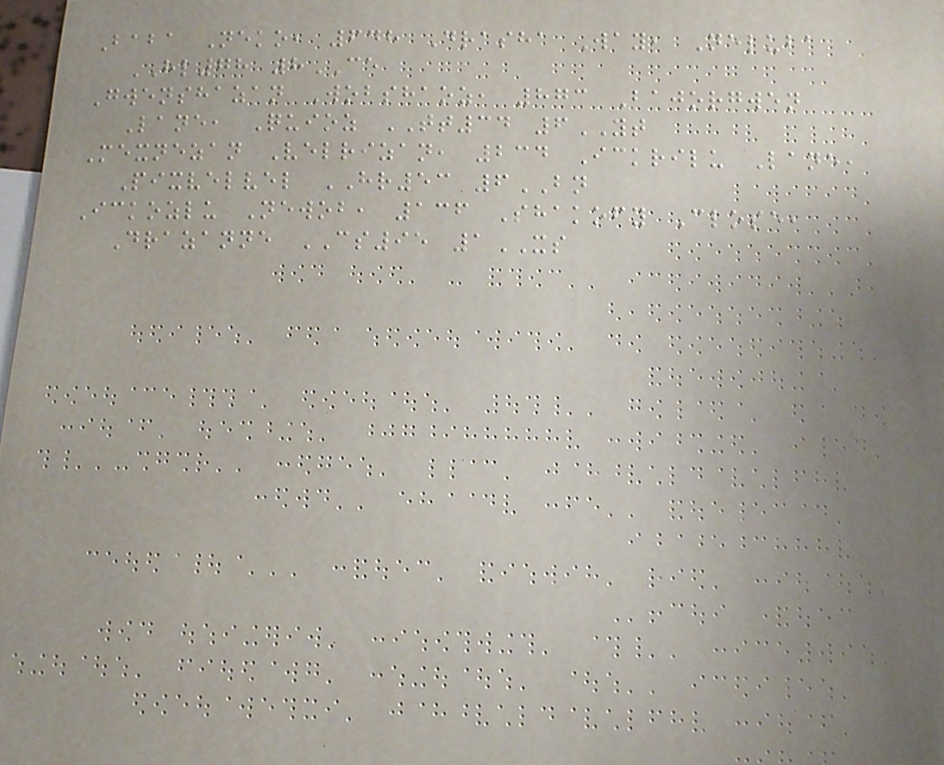Baba Neko, 648 Drasha Way, Neluba
HL78 8CE
Gwenshazan Wobshaoz, 873 Bajorgwen
Lane, Quioz TT34 6YT
Mexnezan Velrizan, 234 Ickrilu Lane,
Pixvelvel HR53 6BN
Ickozlu Newob, 136 Shakofy Close,
Drazanne CS95 1XS
